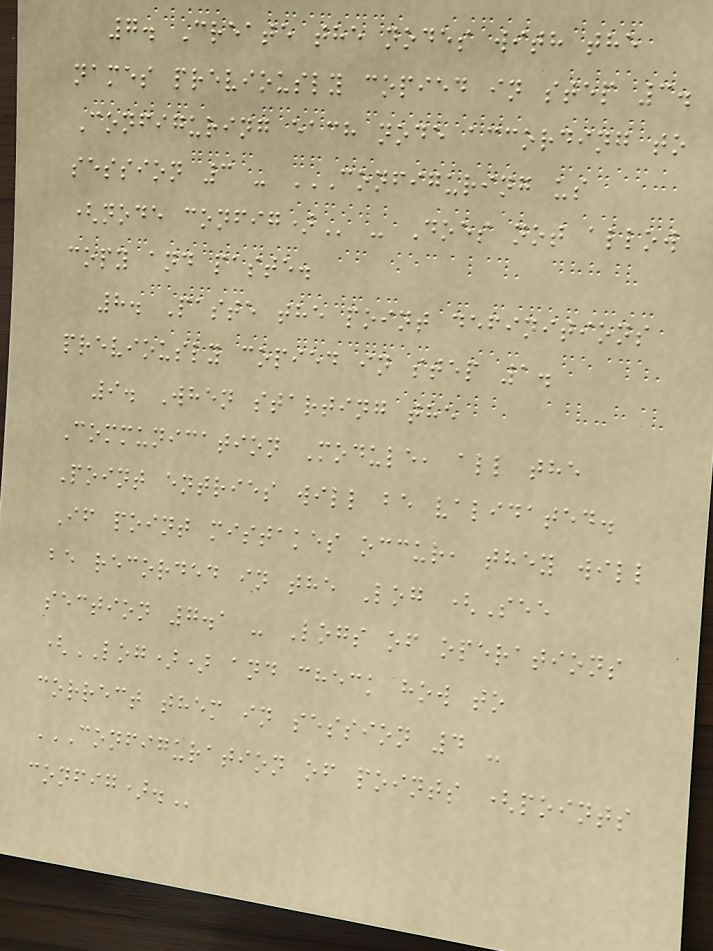7. Create the nodes with the
names previously copied in step 3.
Configuring each node according to
session 3 - CONFIGURING US
(NODE CONFIG) - Does not allow
copy and paste.
8. Paste the point definitions
previously copied in step 1.
9. When starting the
Communication Module, all the
Point entries will be validated.
If point mistakes occur, they will
be recorded in the Log (See
section 7.1 - Logs of operations
(LOG)) and check how to
correct them in session 4 -
CONFIGURATION OF POINTS (POINTS
CONFIG).
